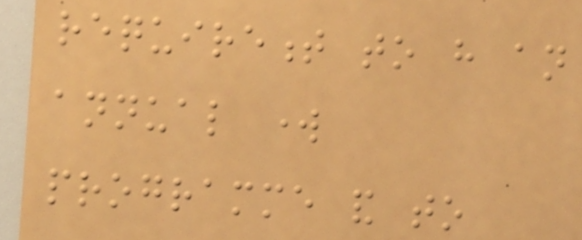requirement to have an
annual work
programme and to
